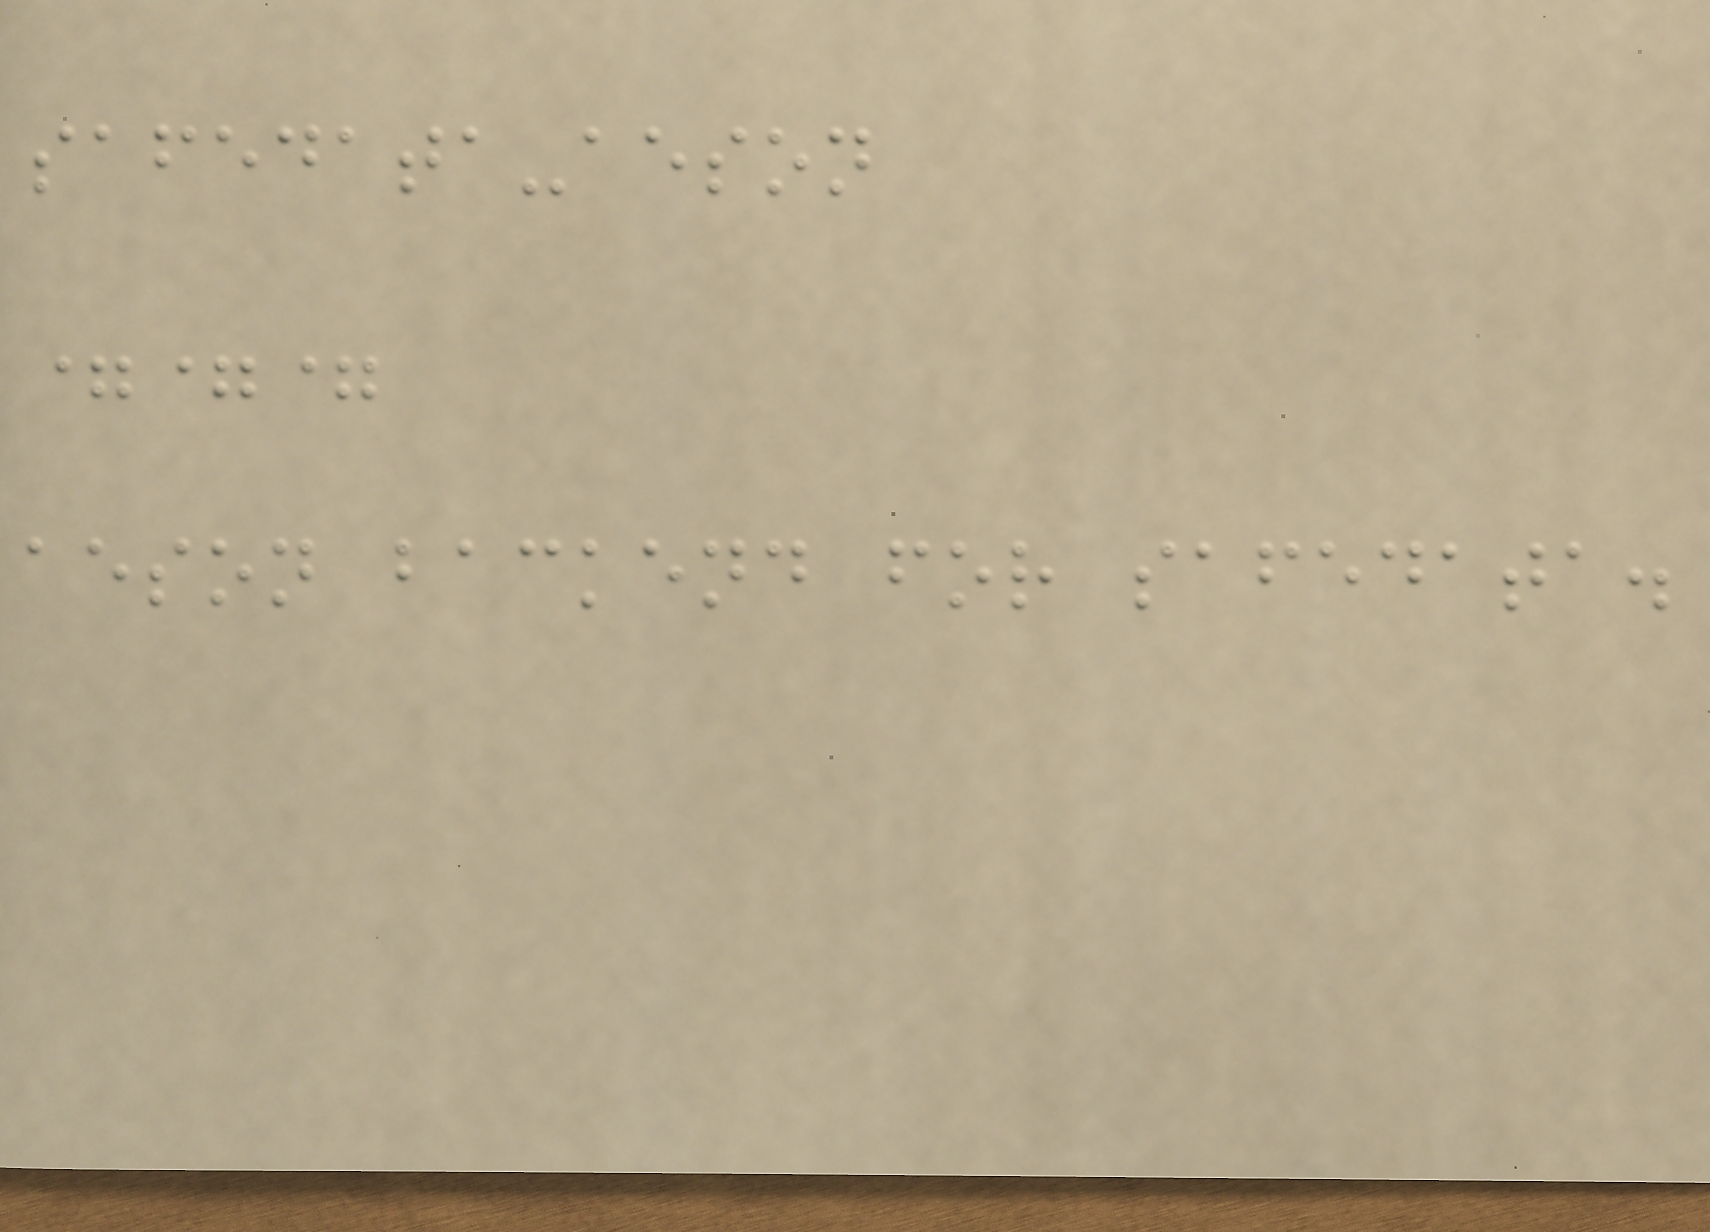safedata-aeson
===
aeson backend for safedata.
